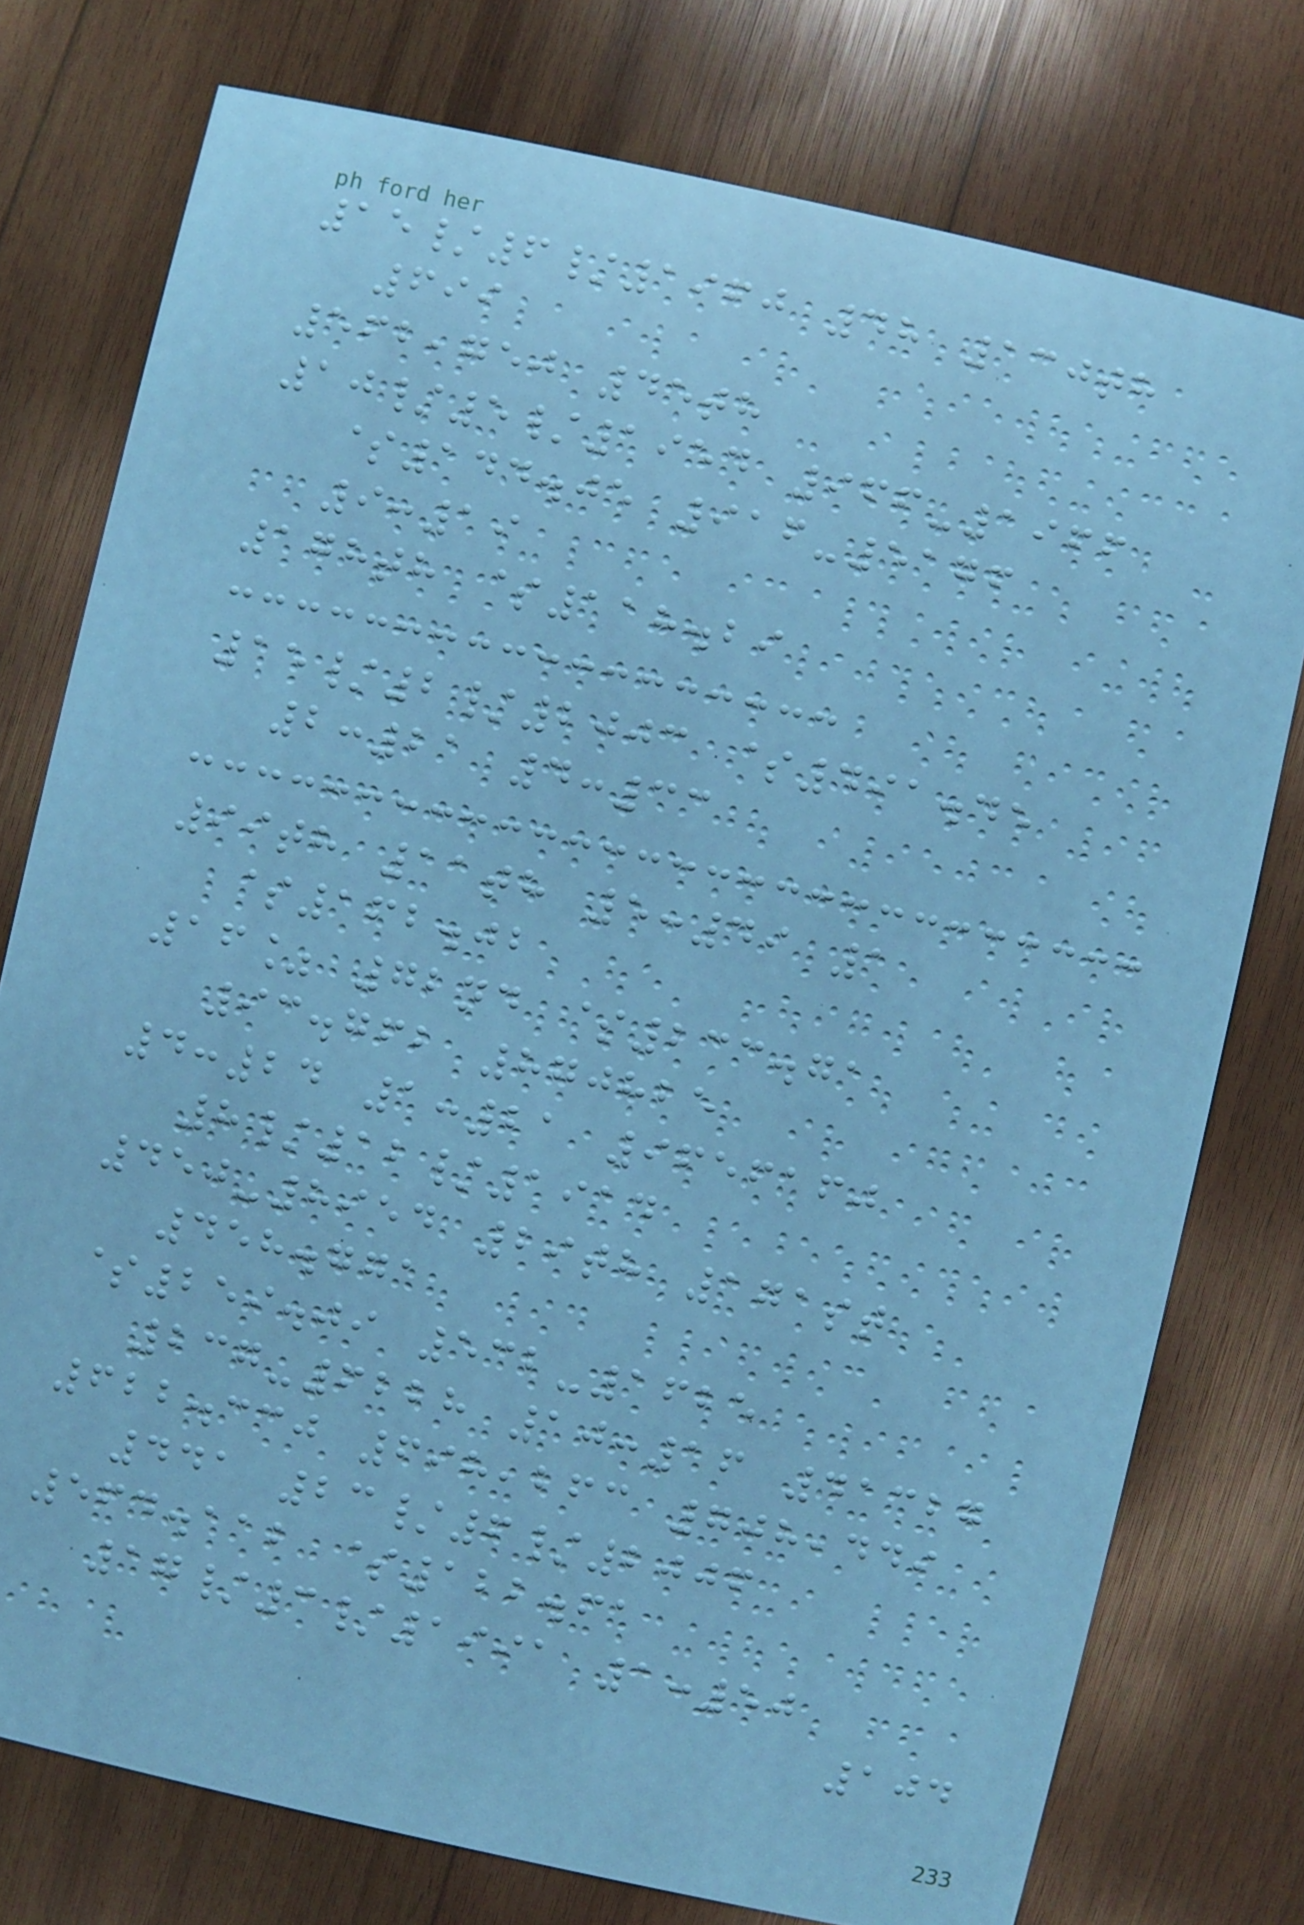15/6/1960 48 130th
699
562,750 45th
10/5/1954 966-1966
$144.05 916-5176
9:19
178th $118.29
15/2/2003 $491.45
2:21 4:33
99th 11th 5:49 1
$162.02
16% 72nd $233.71
93.762 870825
4:24 1:21 9656160
8/12/1914
450-8954 29th 171st
458.771
$259.09 532-1625
237-6228 10:16 41327
622.330 698,263 708,449
441 23/6/2006
564.112 $122.61
17/3/1991 1:50
104
